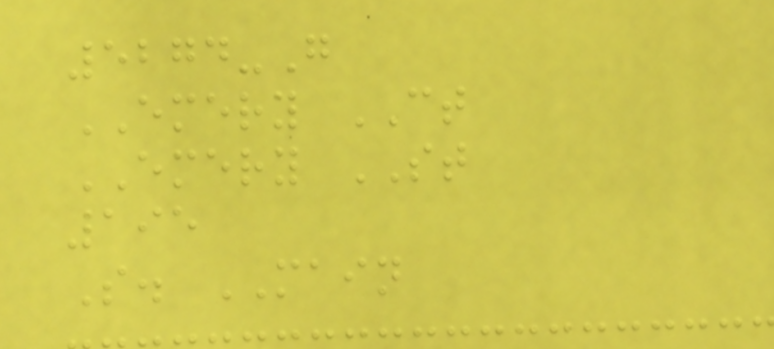5274-G
EMERY CT
EMERY ST
195
S. MAIN
